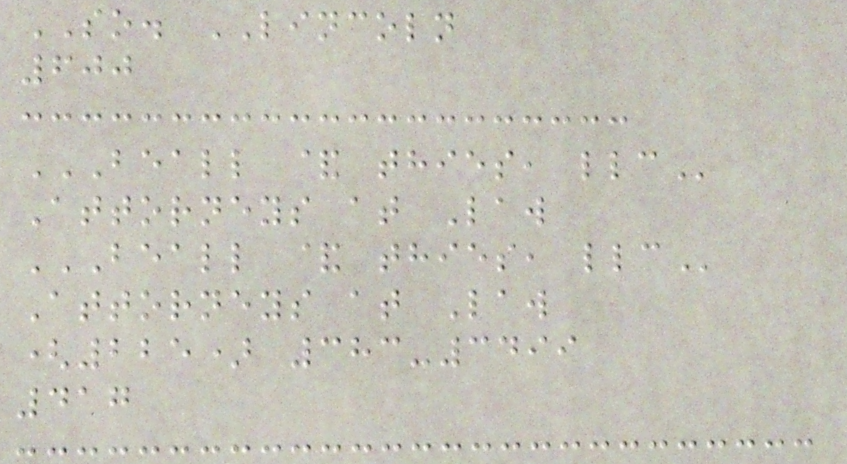SO. LINCOLN
600
BEALL & THIES, LLC
Attorneys at Law
BEALL & THIES, LLC
Attorneys at Law
(225) 383-3499
417
